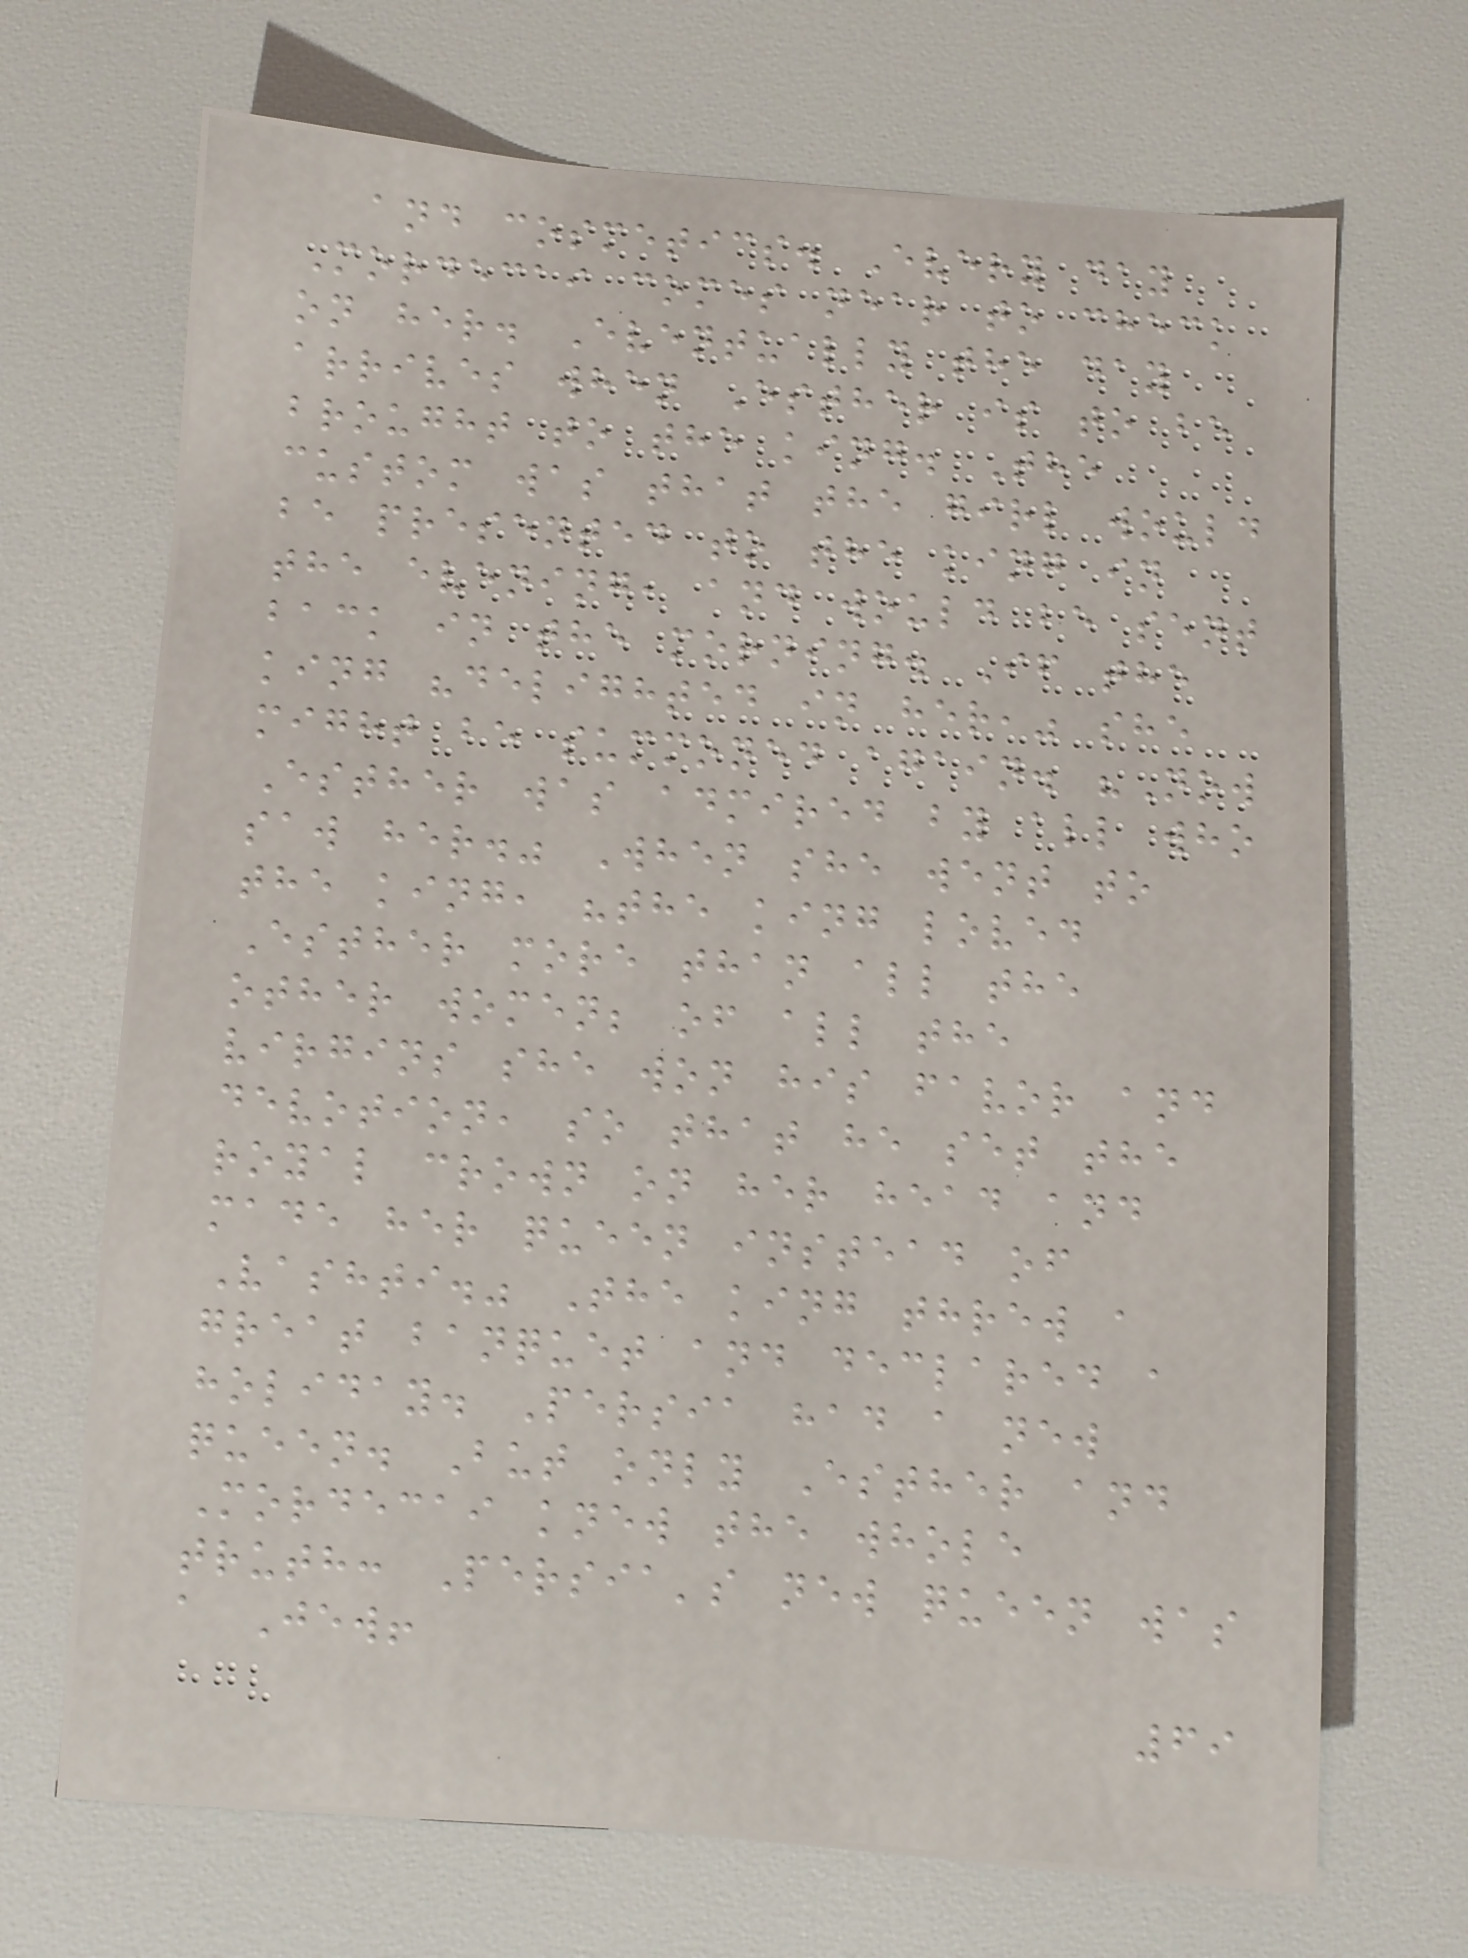and cosmetics. Every day
Mordecai comes near to check
on her. Eventually the day
arrives when Esther is to be
brought to the king. The
custom was that the girl would
be presented to the king in
the evening, and would be sent
back in the morning. If the
king "delighted in her," she
might be summoned again. "Now
Esther was admired by all who
saw her." When she went to
the king, "the king loved
Esther more than all the
other women; of all the
virgins she won his favor and
devotion, so that he set the
royal crown on her head and
made her queen instead of
Vashti." The king threw a
great banquet and declared a
holiday. Persia had a new
queen. But only Esther and
Mordecai knew the whole
truth: Persia's new queen was
a Jew!
69
